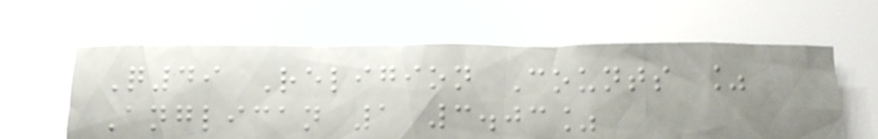Q49 Religion Counts %
Anglican 1 3.03%
